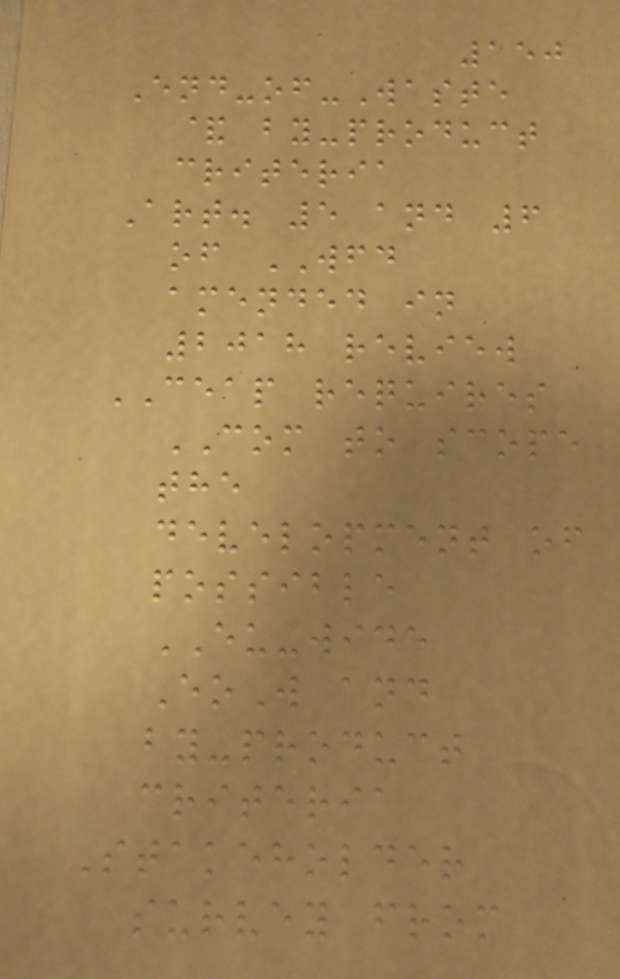150
End-of-Waste
& by-product
criteria
Art. 5 and 6
of WFD
amended in
2018 review
CEAP requires
COM to scope
the
development of
possible
EU-wide
EoW and
by-product
criteria
Stakeholder
survey from
